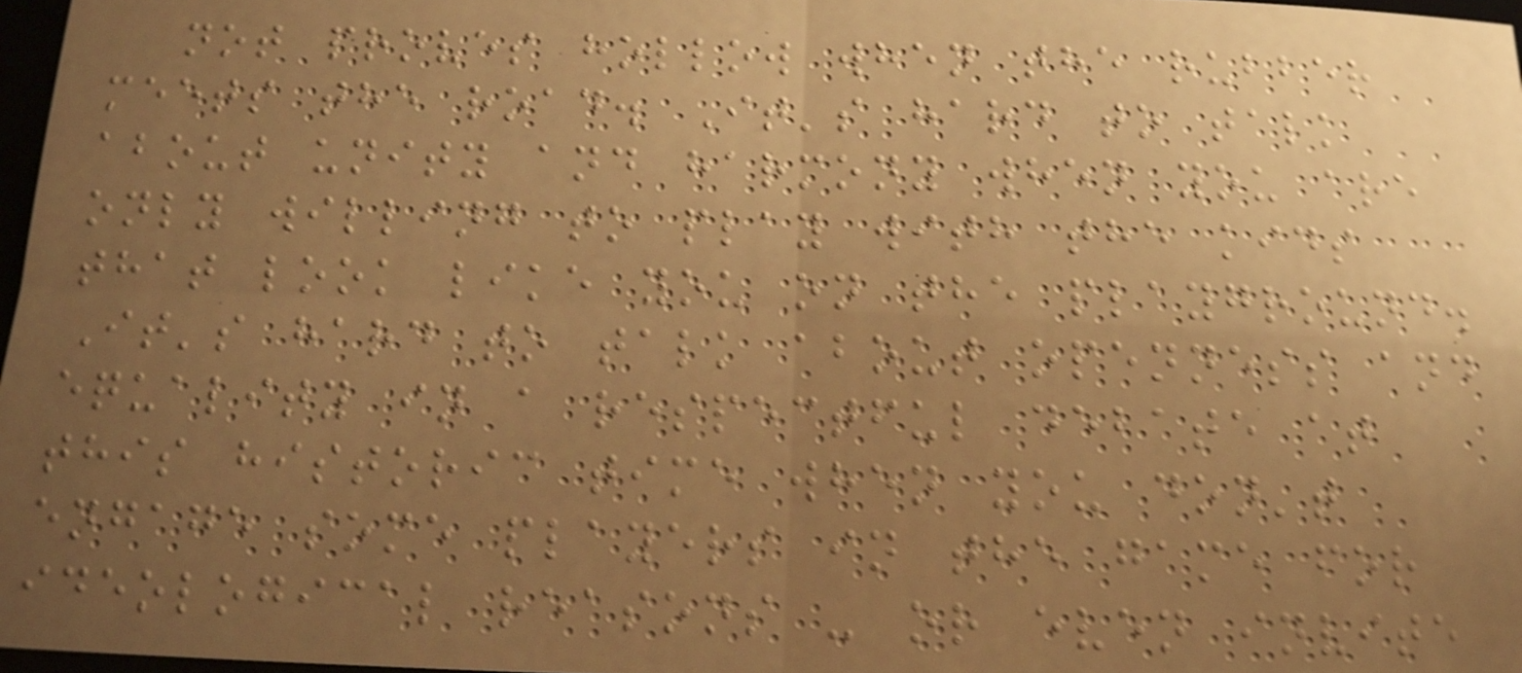not proves hollow when the rubber
meets the road. It's hard to talk
about unity and harmony when you are
only willing to play with the kids
that look like you on the playground.
It's hard to talk about openness and
equality in a respectful debate at
this historic time when you don't
engage some players in the game for
ideological reasons - or even invite
